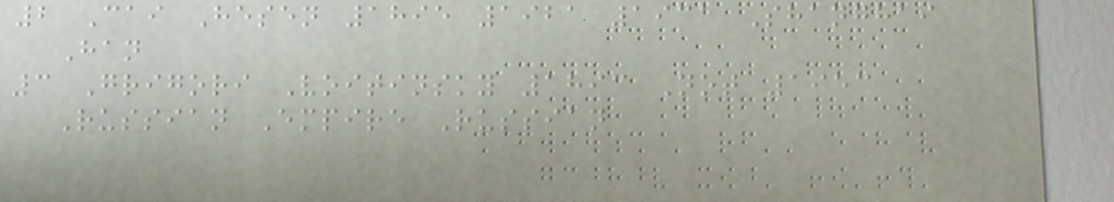2 Cai Hesen 1895 1921 1931 Shanghai
Han
3 Grigori Voitinsky 1893 Not 1953
Russian Empire Russian
